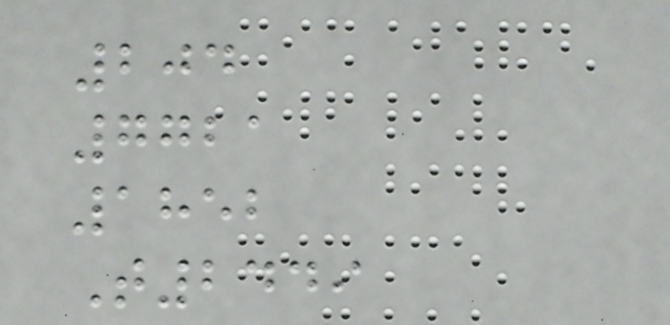204
7721
1852
T2449
